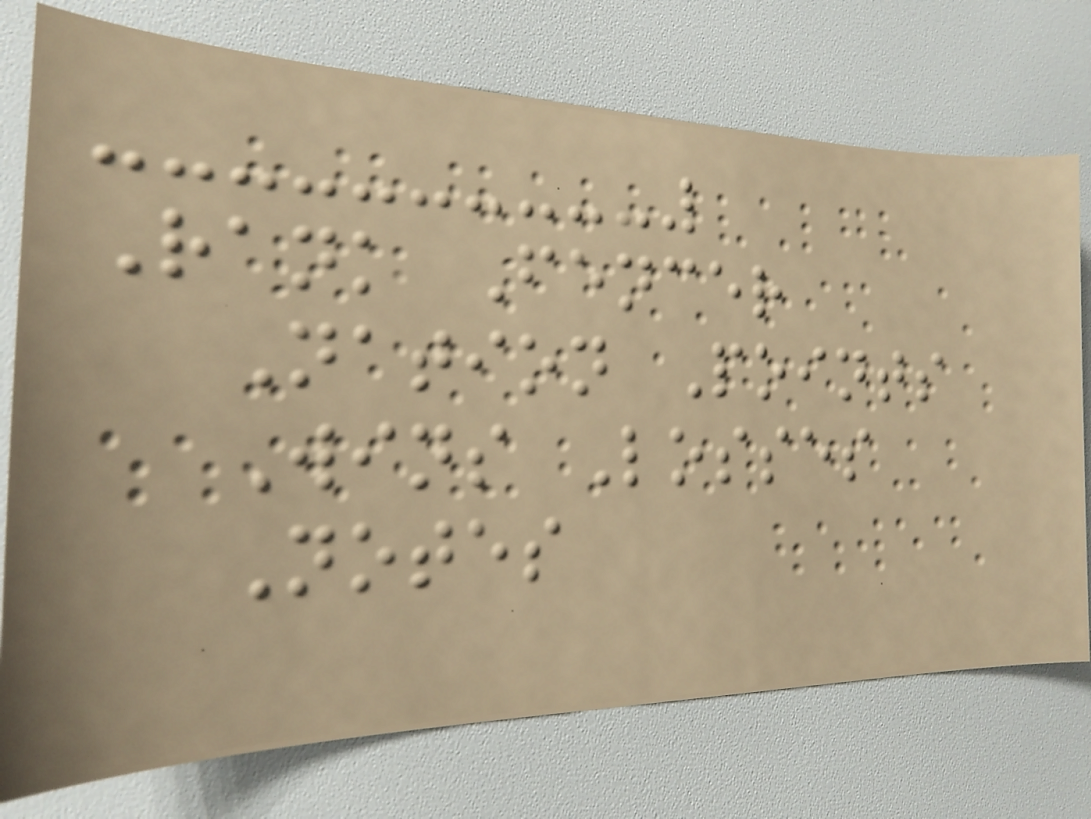Rank Fencer
Nation Points
Wins Losses
Notes
